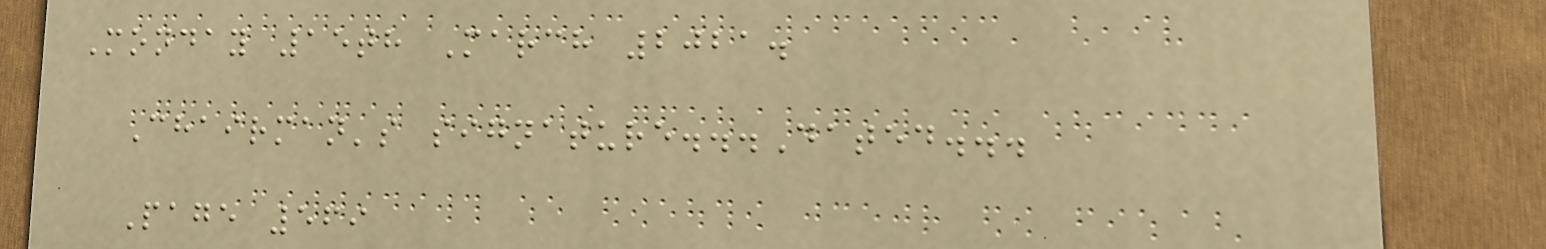Monday 15th March 2021.
Chairman's signature...Dated...
Page 569
